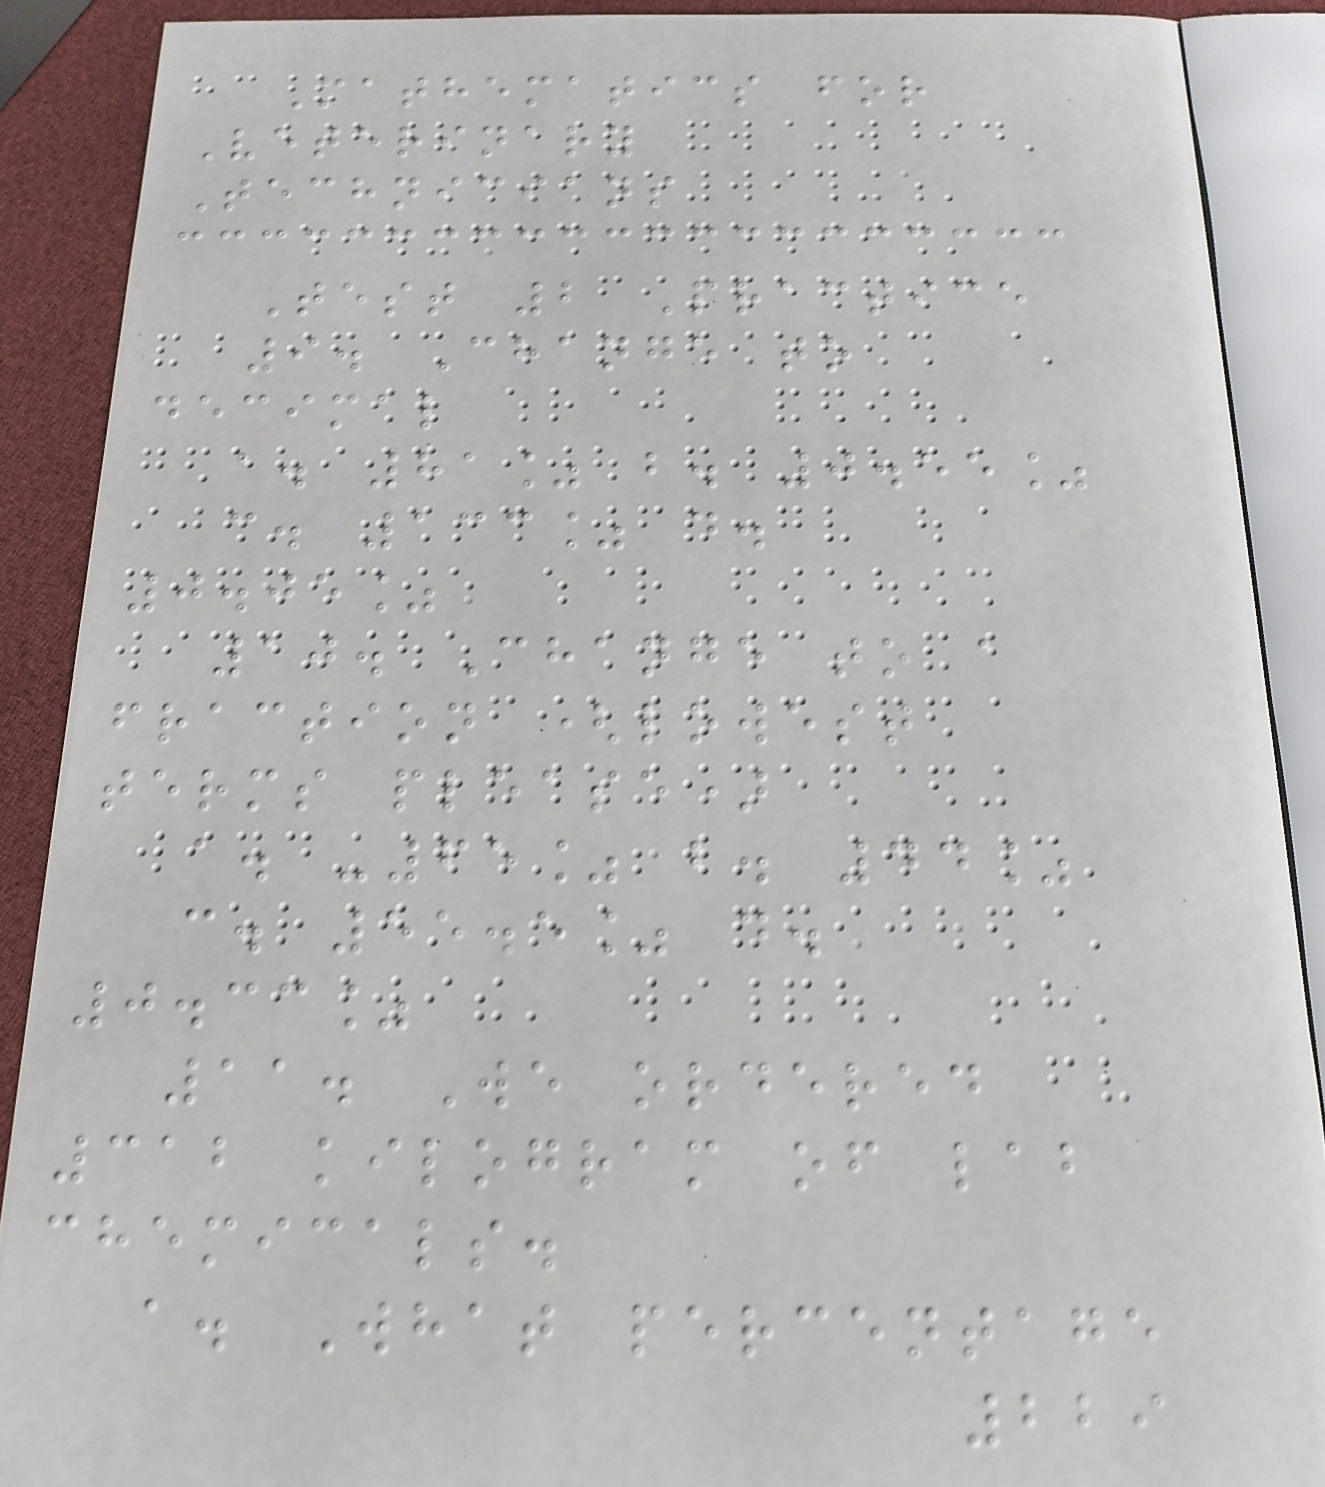Mathematics for
Veterinary
Technicians
Test 2 Practice
9. Change to
decimal
a. 81% b. 0.55%
c. 133% d.
0.05%
10. Change to a
fraction (lowest
terms please)
a. -65% b. 44%
c. 55.5% d.
0.33%
11. We ordered
312 kilogram of lab
chemicals.
a. What percentage
229
